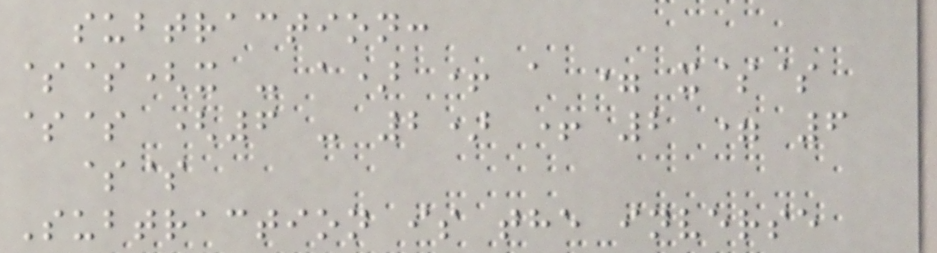subtraction:
$$(x - a) + a = x$$
$$ (6 - 2) + 2 = 6
$$
Subtraction is the inverse
